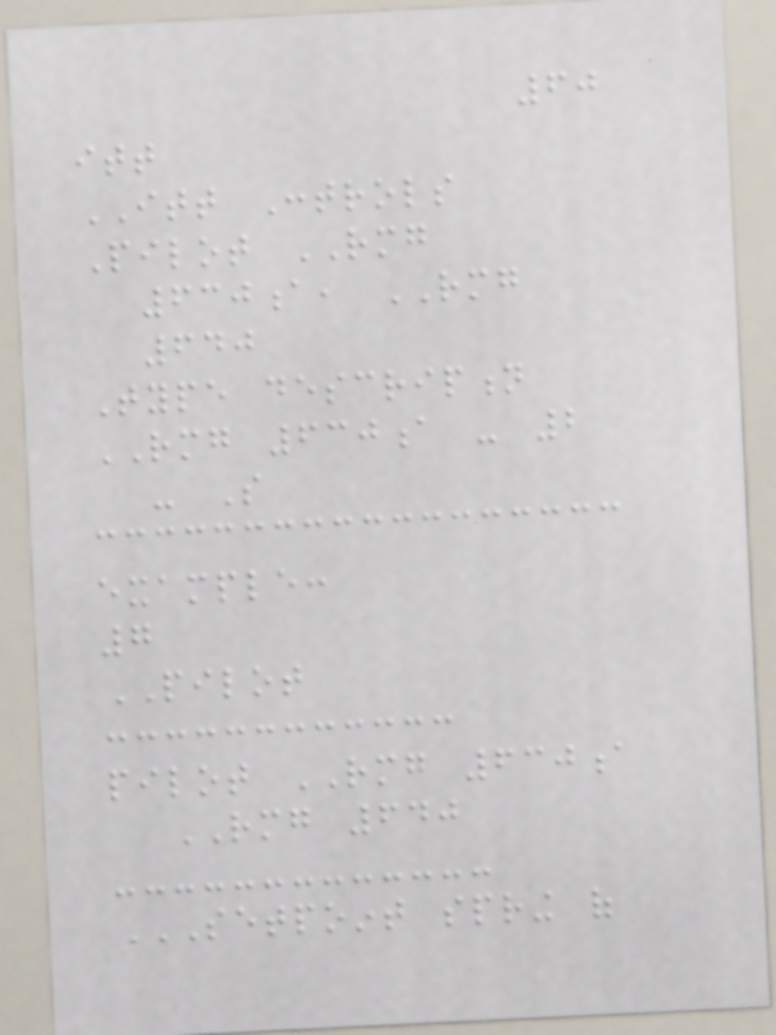60
itt
ITT Controls
Pilot RMG
630a, RMG
640
Type description
RMG 630a - 2
- So
example:
7
PILOT
pilot RMG 630a
RMG 640
SETPOINT SPRING OF
